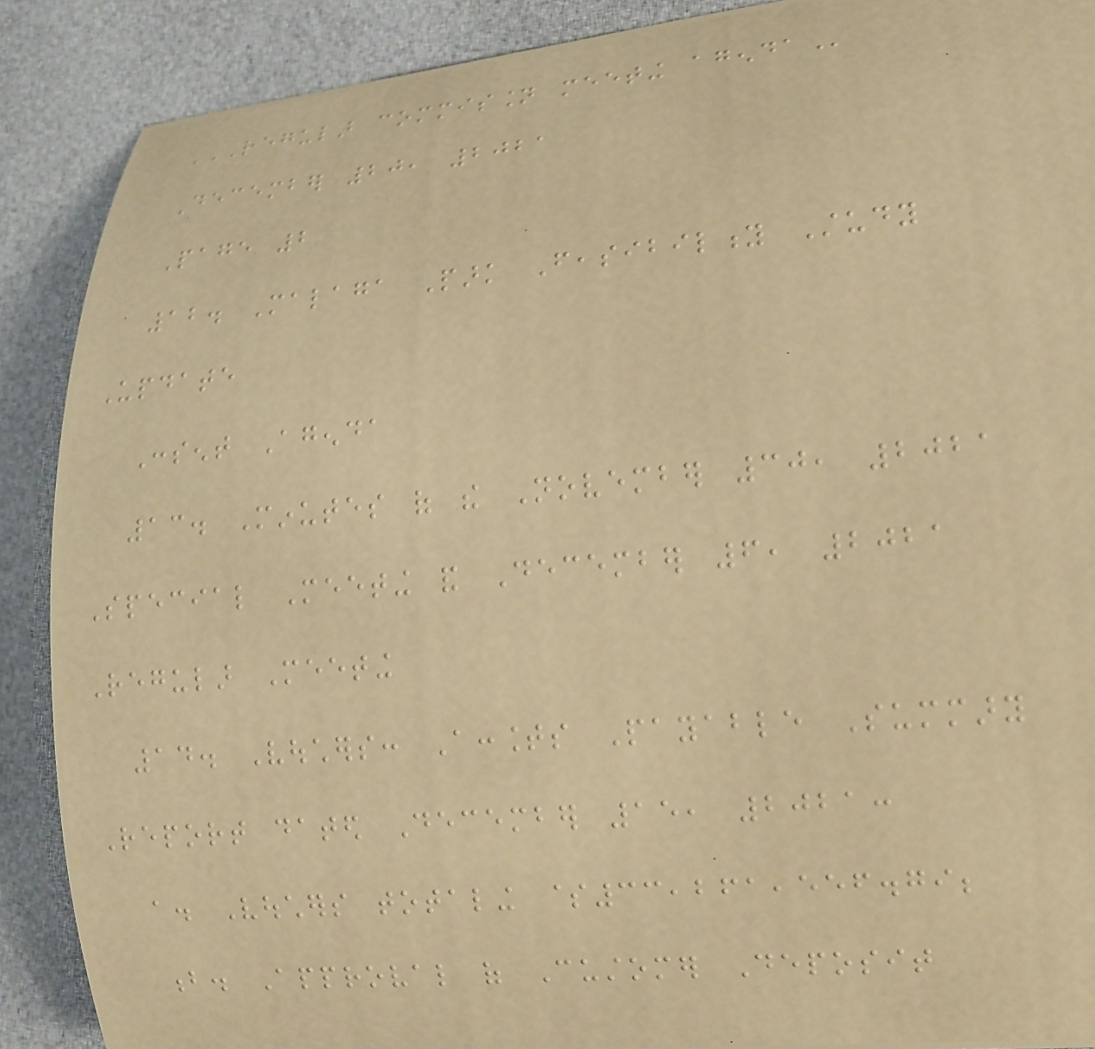REGULAR COMMISSION MEETING AGENDA
December 20, 2021
Page 2
12. Malaga Park Feasibility Study
Update
Consent Agenda
13. Minutes of the November 30, 2021
Special Meeting and December 6, 2021
Regular Meeting
14. Vouchers: Accounts Payable Summary
Report dated December 15, 2021:
a. Vouchers totaling $33,261,556.79;
b. Approval of Customer Deposit
